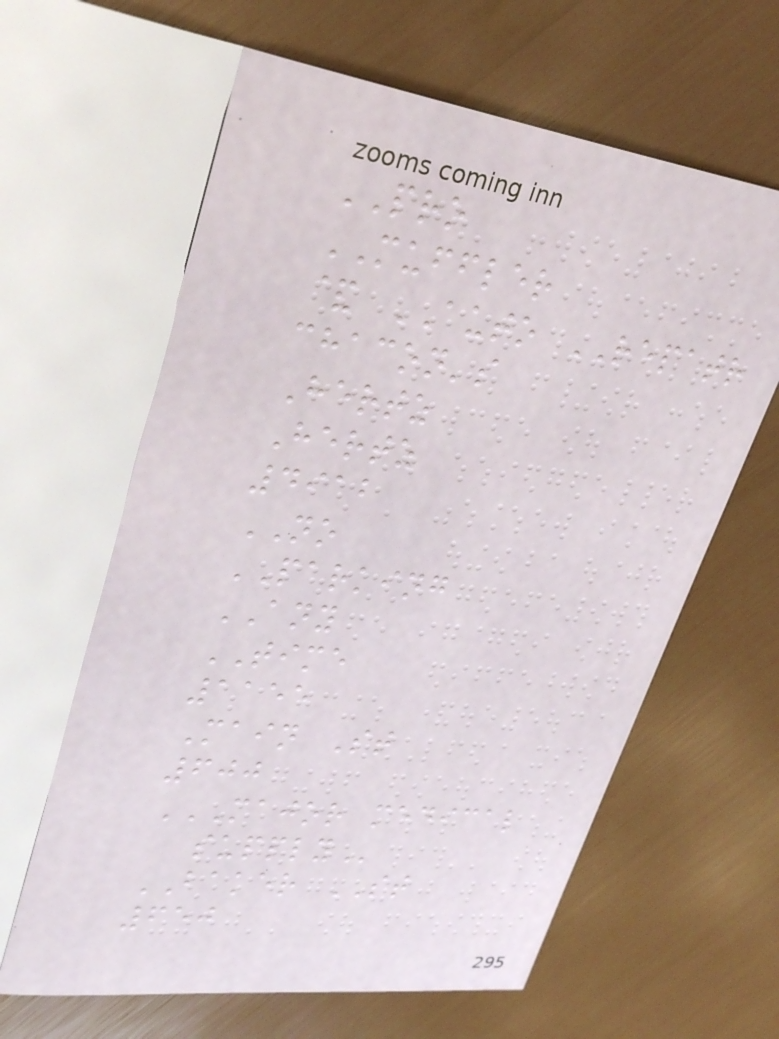PRO
MUFFLER
& AUTO REPATR
chacon's
Hertz
Hertz
4912
NO
PARKING
ANY
TIME
1155
Main St
600
MAJOR MEDICAL
SUPPLY
BAKER ST
650
